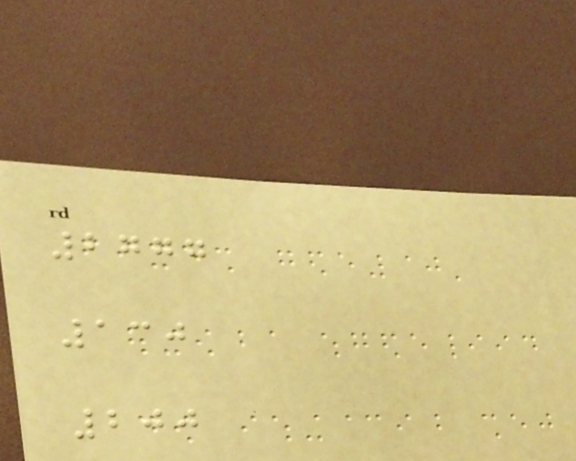2777
130
200
